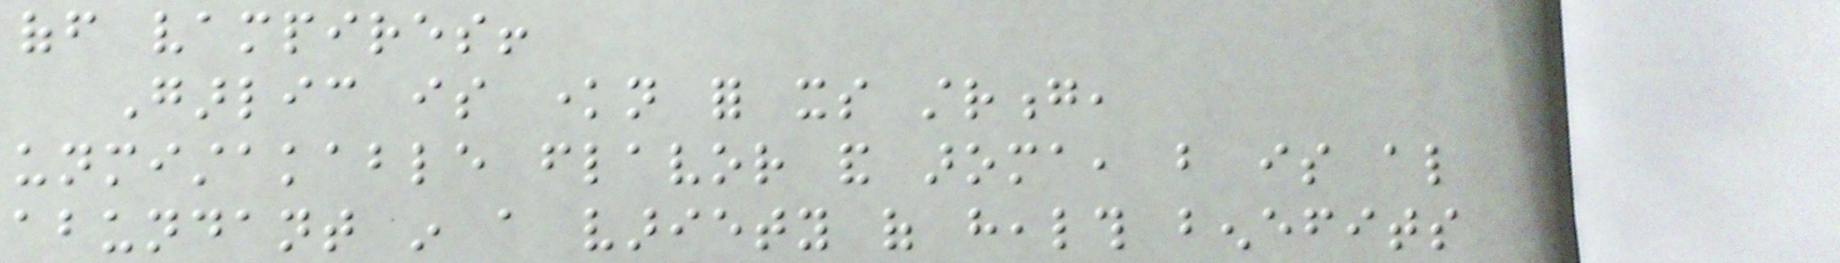off vampires!
Garlic is known for its strong,
unmistakable flavor and aroma, but is also
abundant in a variety of health benefits
